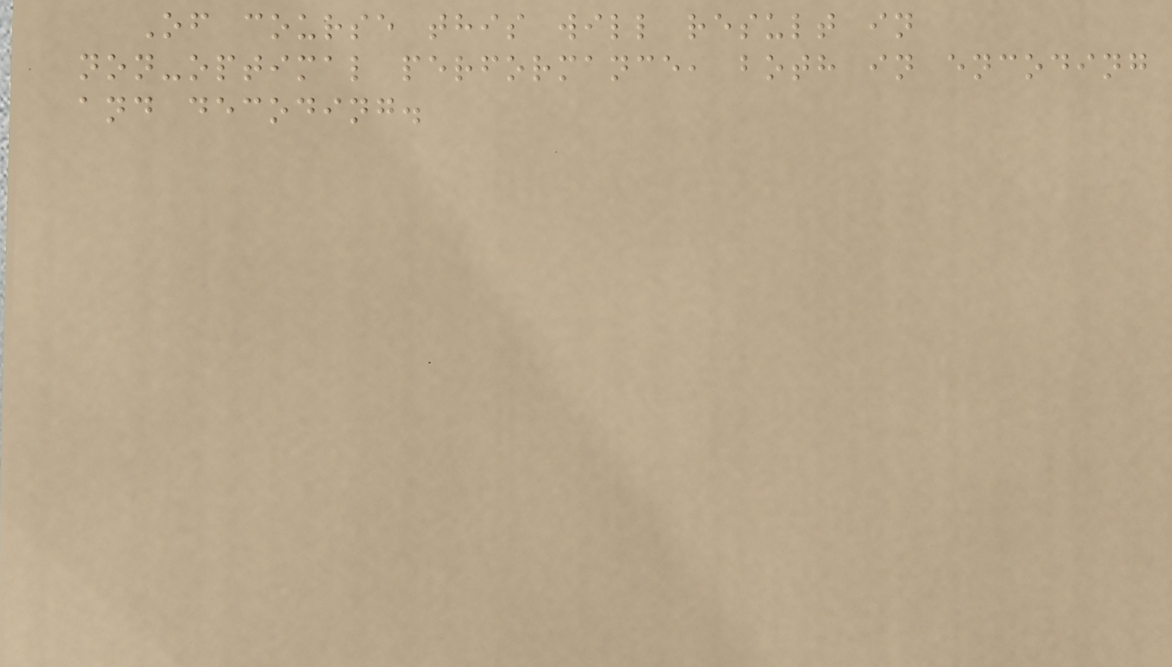Of course this will result in
non-optimal performance, both in encoding
and decoding.
